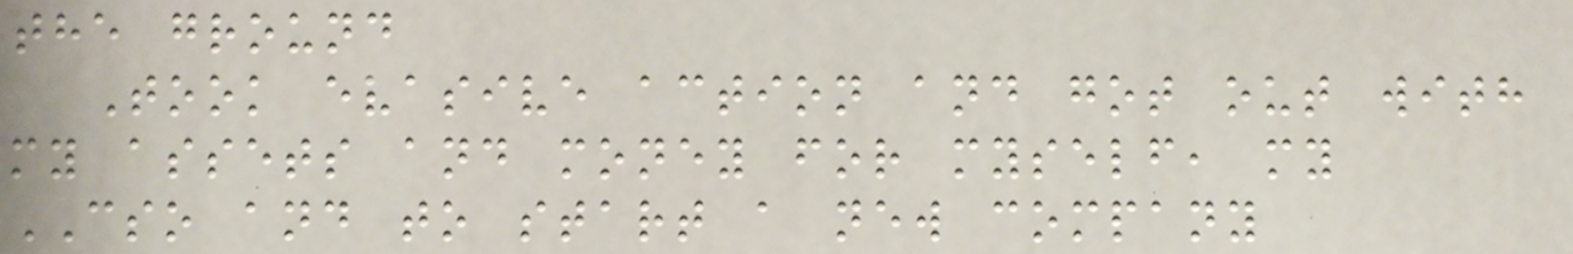the ground
Took evasive action and got out with
my assets and money for myself, my
CSO and to start a new company
